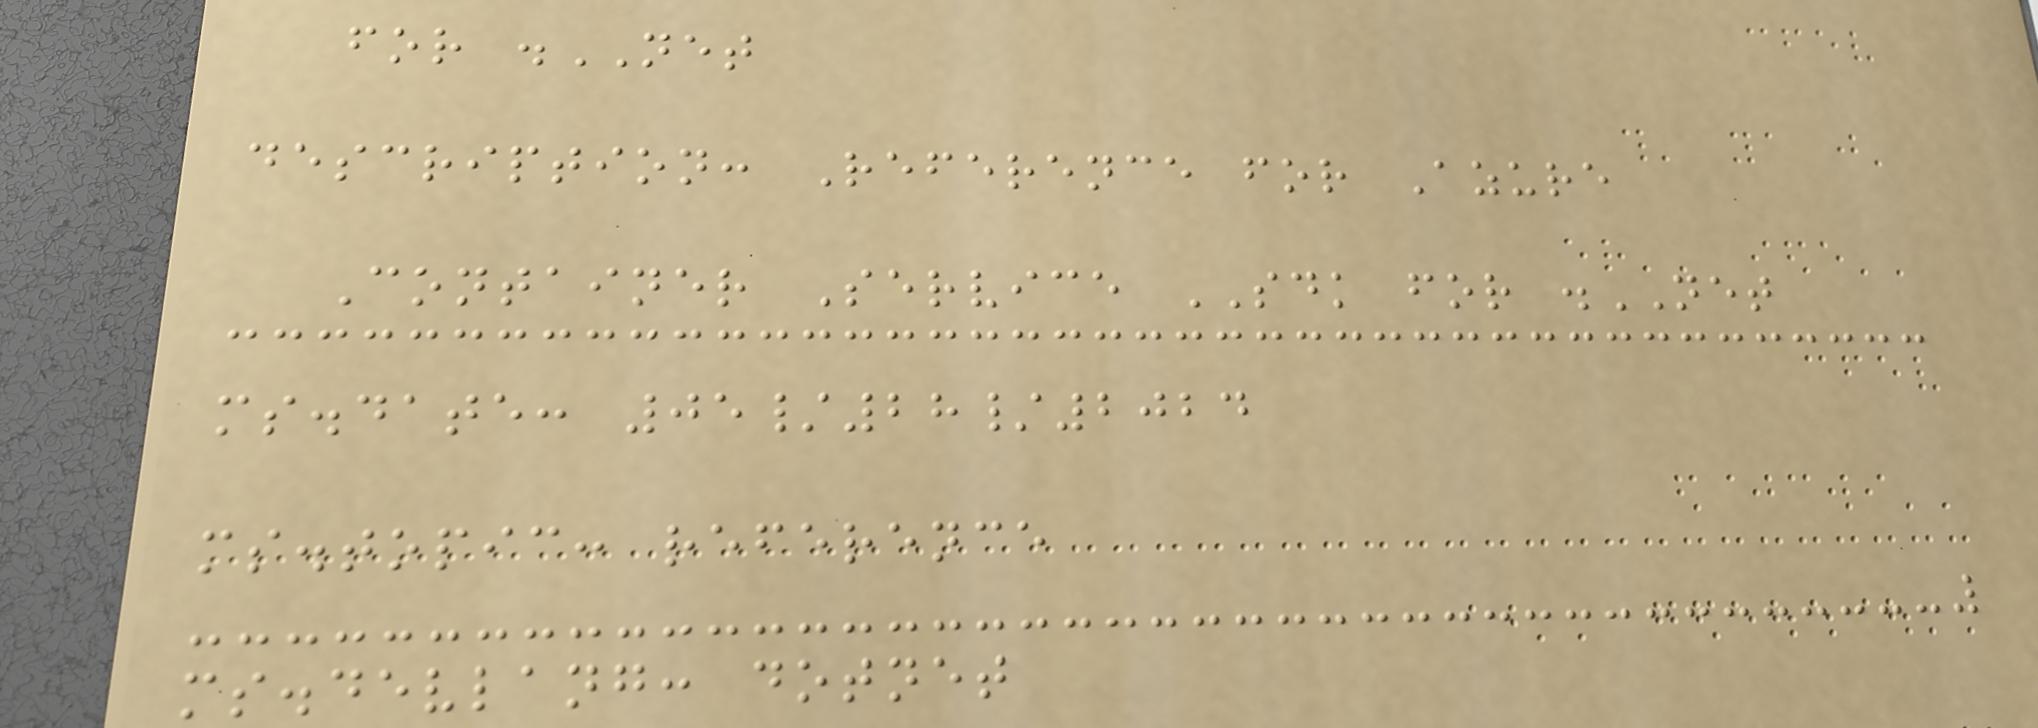for .NET
description: Reference for Azure
Container Service SDK for .NET
ms.date: 05/28/2024
ms.topic: reference
ms.devlang: dotnet
